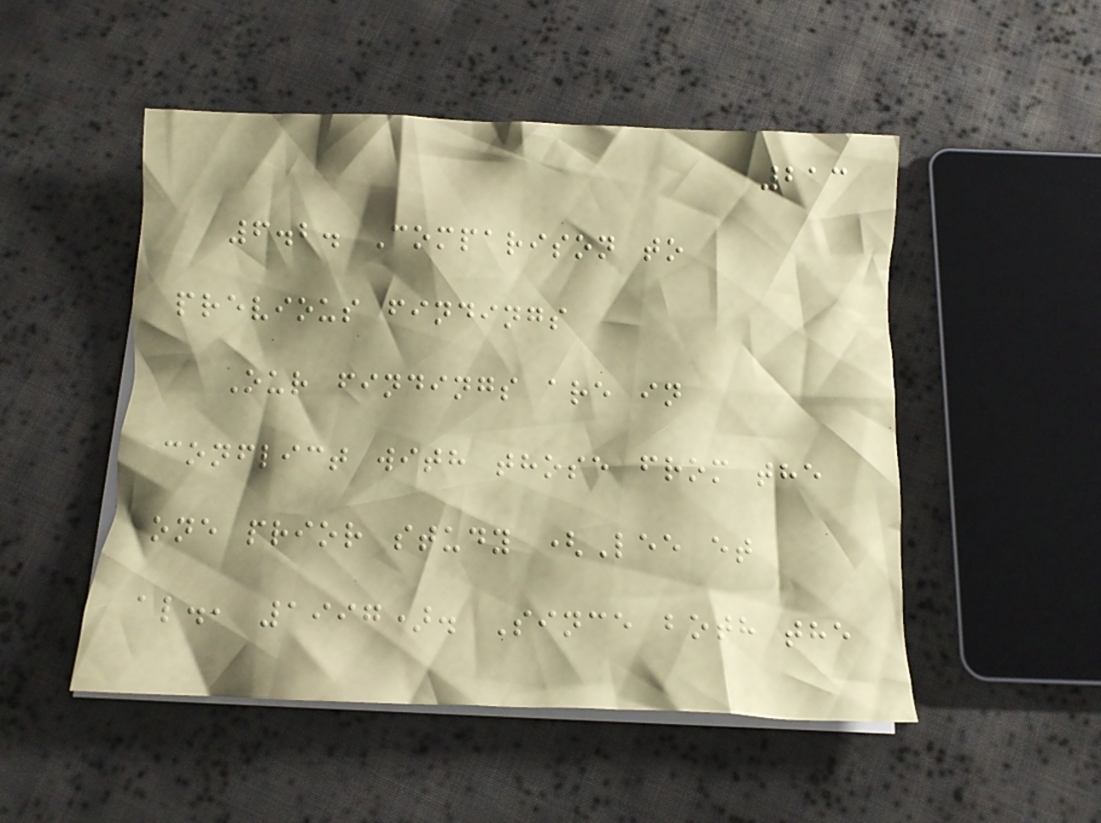213
6.2. Comparison to
previous findings
Our findings are in
conflict with those from the
one prior study (Lee et
al., 1997). Since both the
